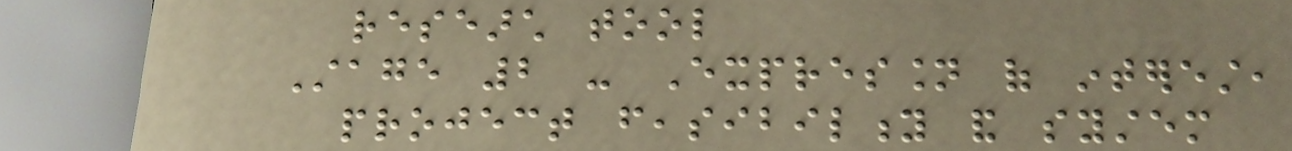research tool
Stage 2 - Expression of interest,
project feasibility and system
